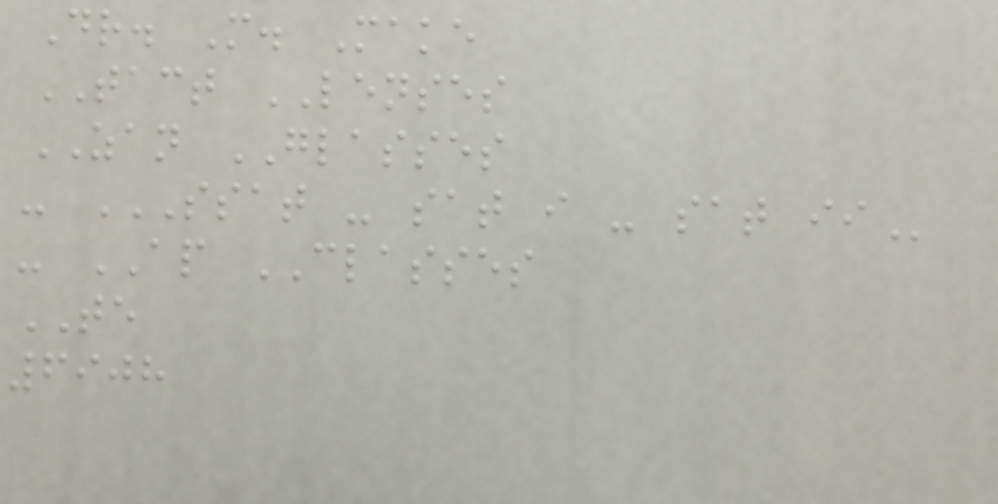Dr. M. Make
TACT LENSES
ZAN GLASSES
- SSAT - SAT I - SAT II
- AP CLASSES
TE
6908
